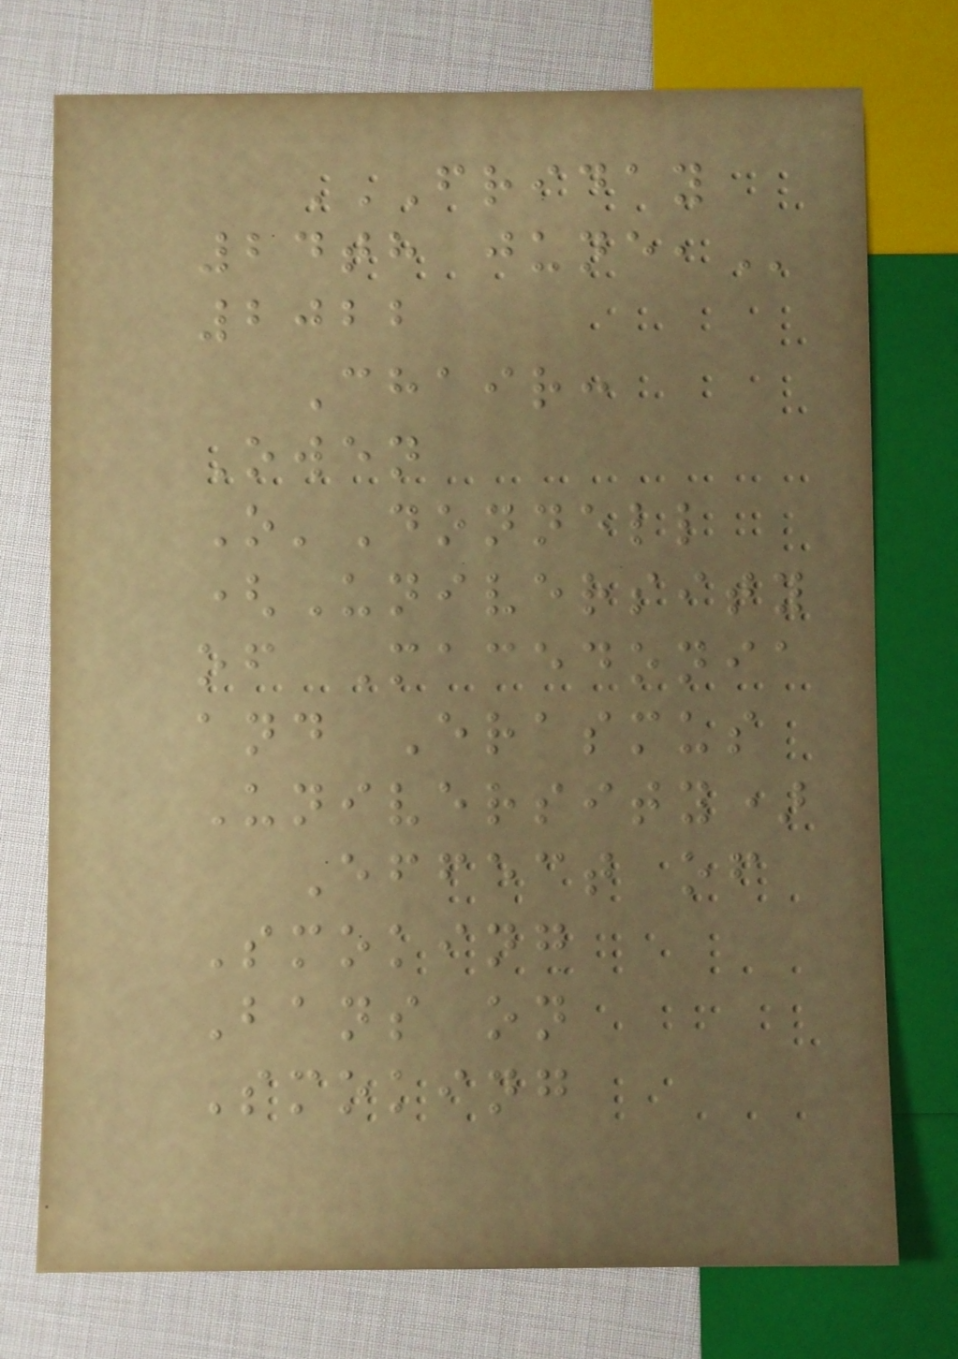FRIDAY
24TH JUNE,
2022
Chair:
Owen
O'Donnell
(University
of Macedonia
and Erasmus
University)
Effect of
Smoking
Bans on
Smoking
